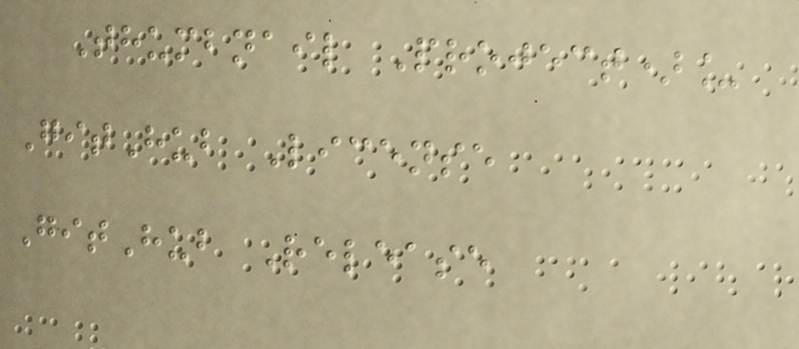Thumbnail Project)_
GitHub License
GitHub Release
